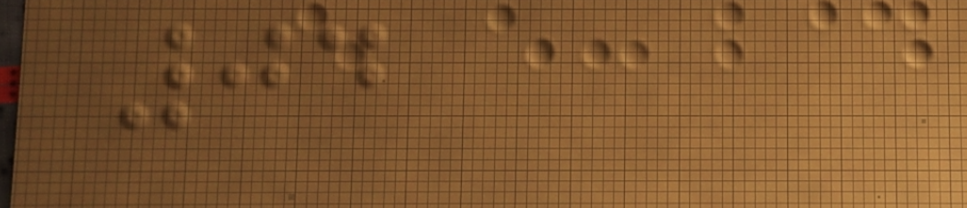04
